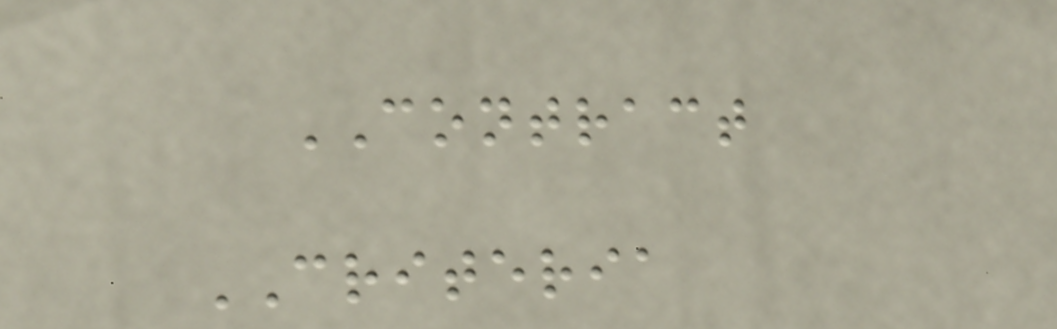CONTRACT
CRITERIA
